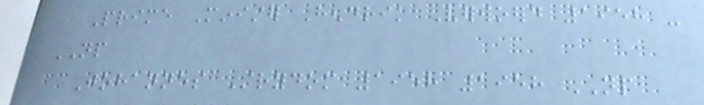Prime Minister Hendrik Verwoerd 1958 -
NP
Johannes Strydom 1958 1958 NP
